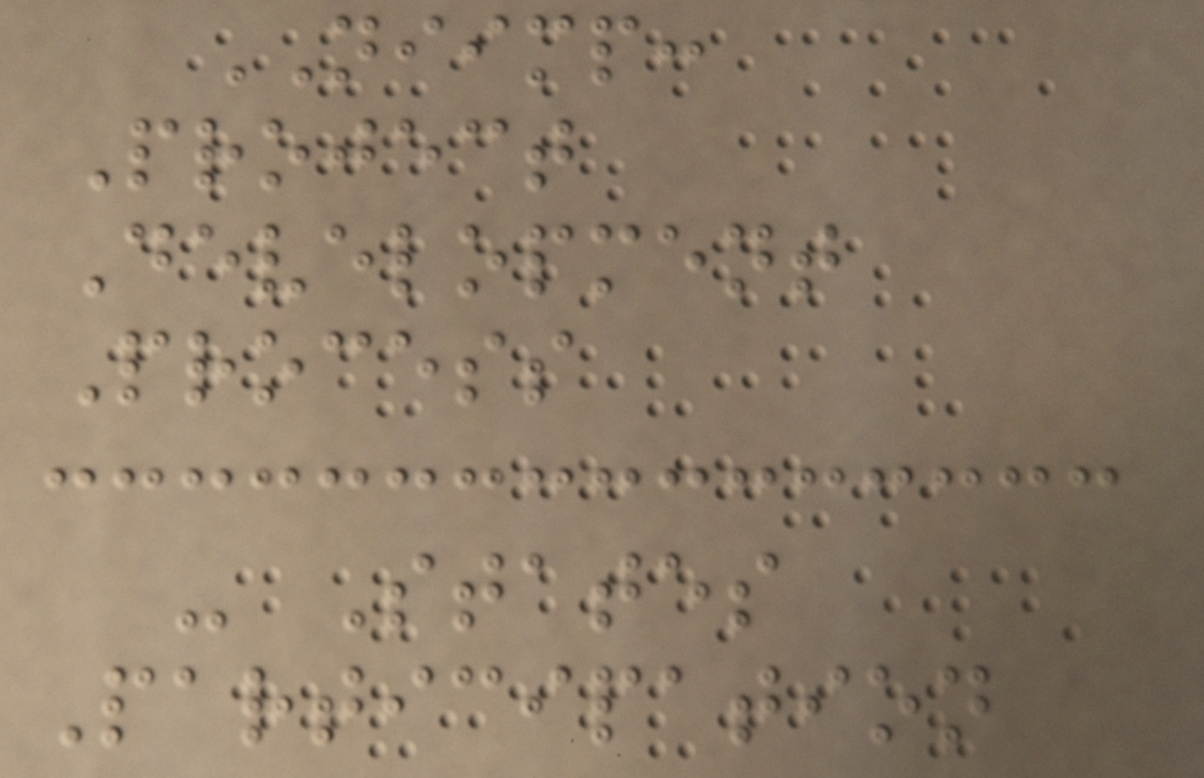NIIMP:
Project
Development
Process
- States
Participation
